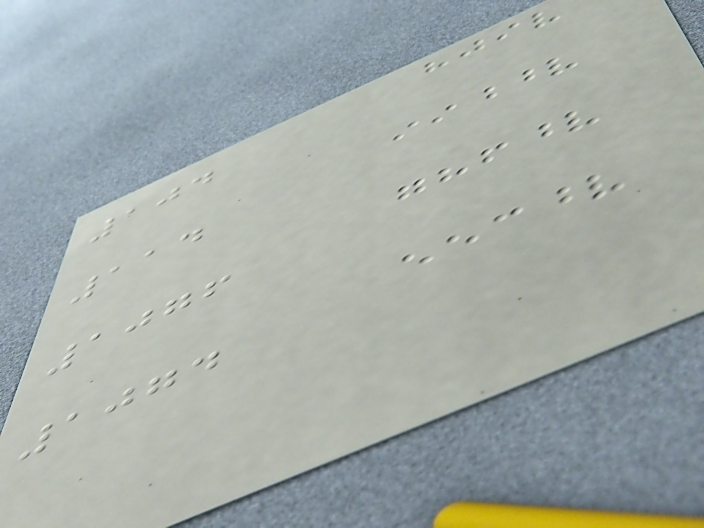104
114
1076
1074
